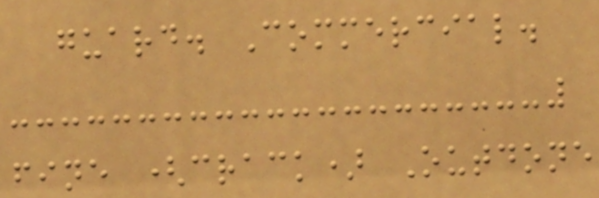guard. Commercial.
fine (crack) Outdone
